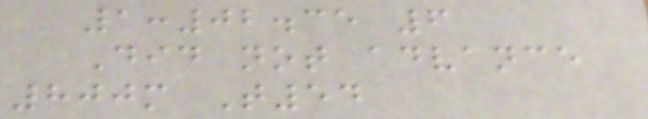1:02.35 6
Did not advance
800m T54
